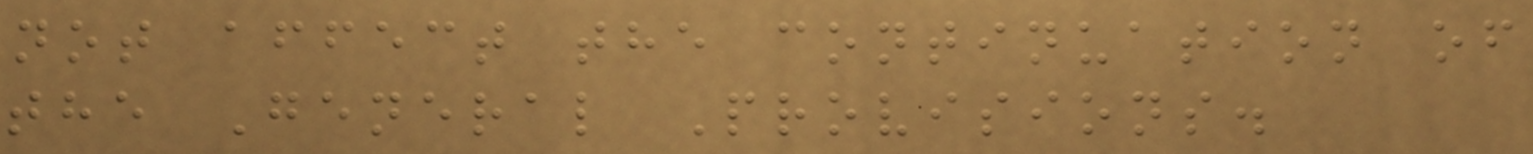not affect the continuation of
the General Provisions.
